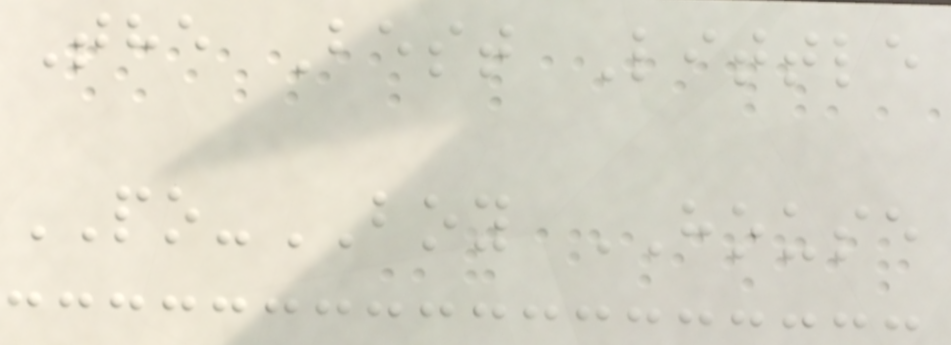The Best Little
PO-BOY HOUSE
